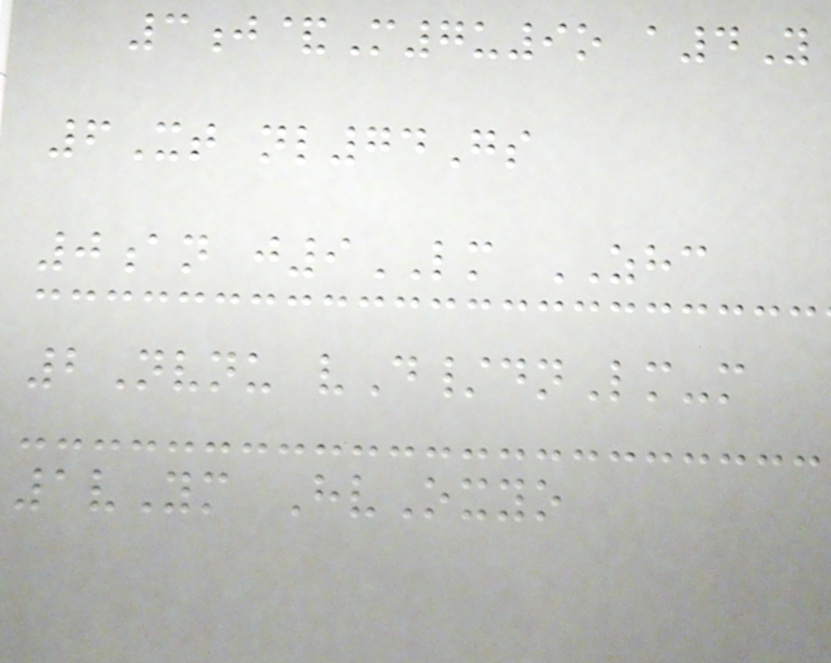3j&M7u9o a4Y
6Xt nl74Gs
0an j9LM ZHC
2Nvnu vD/dnLm-m
1vYm HvOxyo
